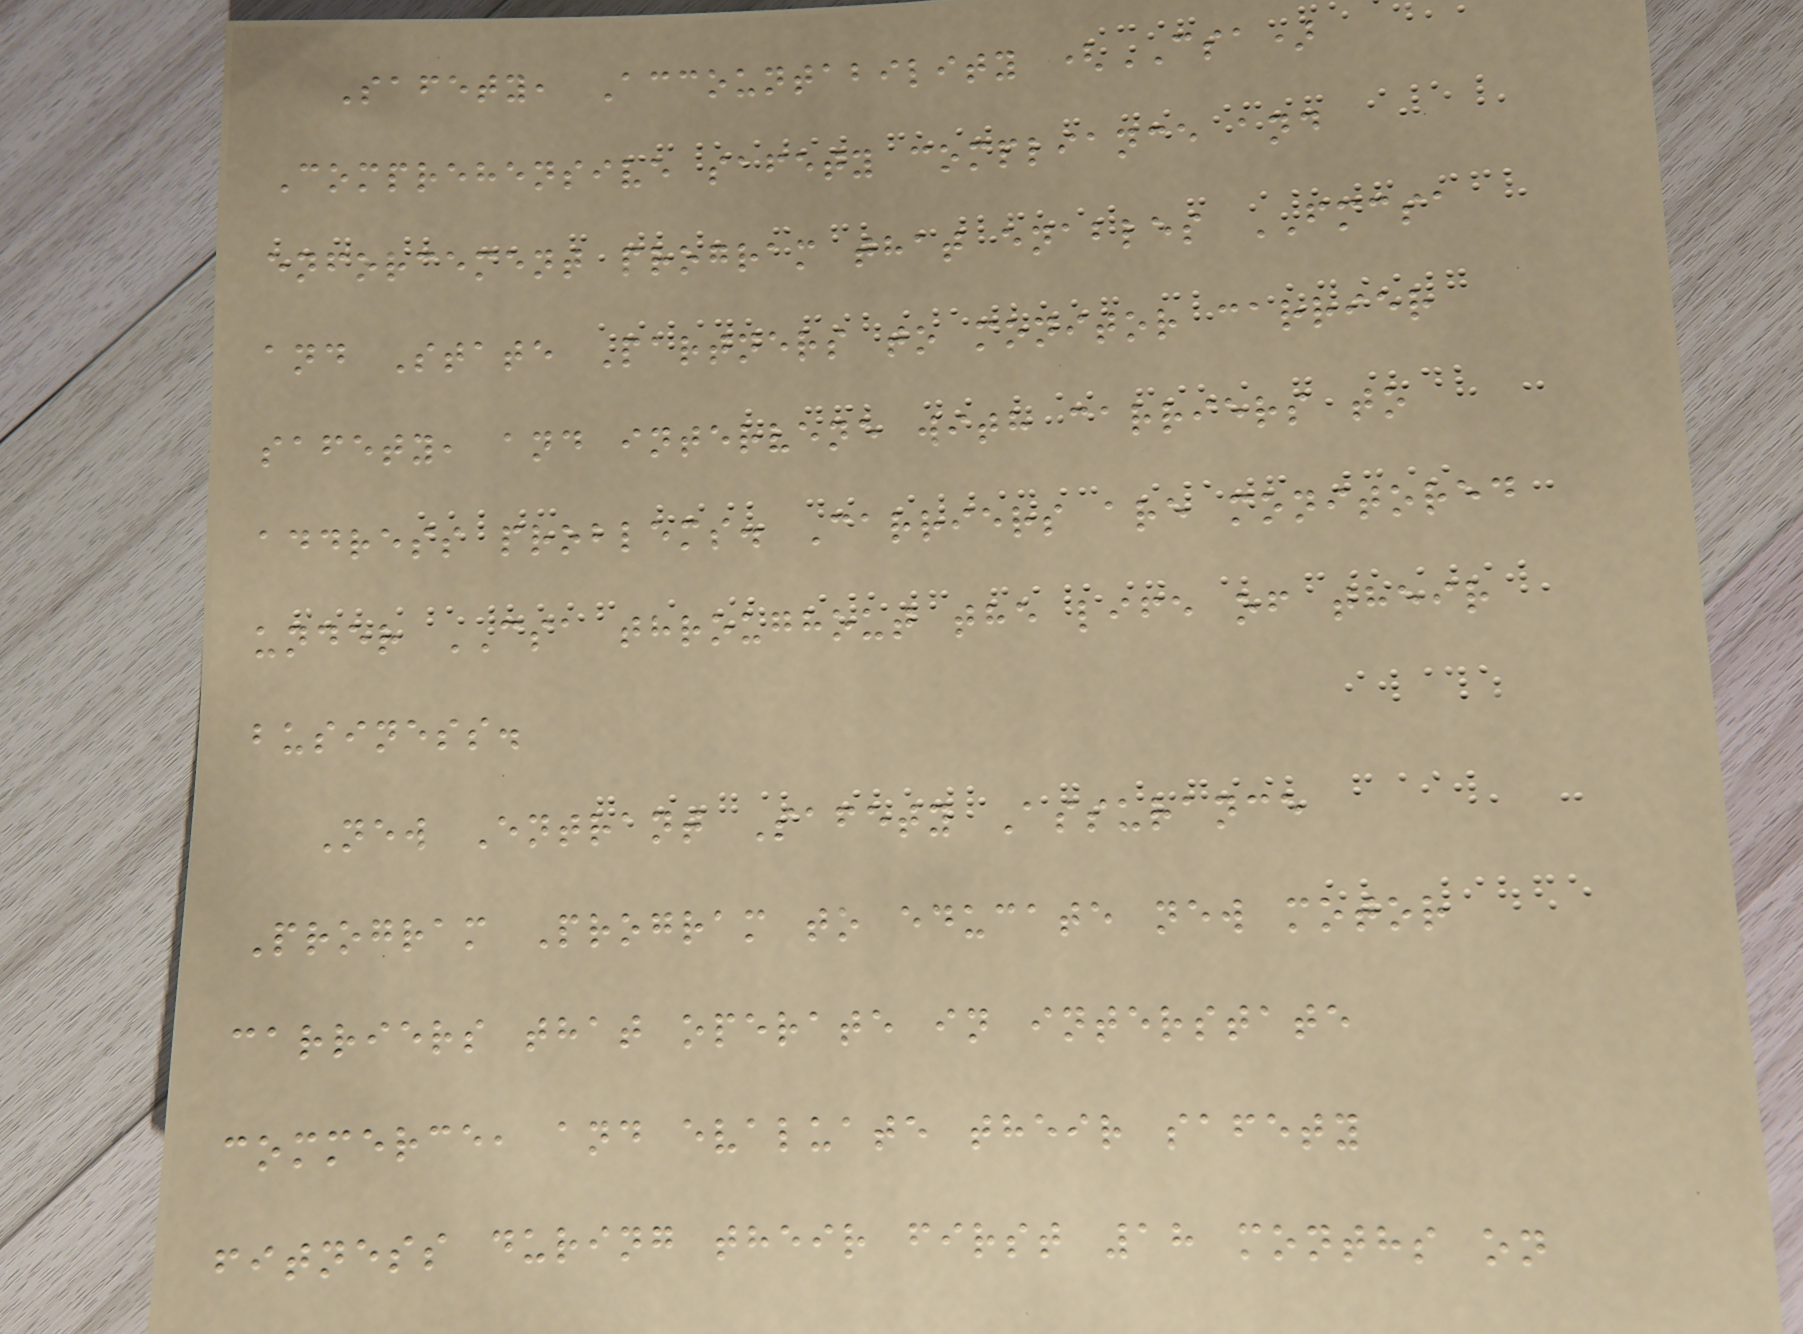Safety, Accountability (CSA)
Comprehensive safety compliance and
enforcement program that enables FMCSA
and State Partners to monitor carrier
safety, and intervene with carriers to
address problems. Carriers are monitored
under CSA throughout the life of their
business.
New Entrant Safety Assurance
Program Program to educate new motor
carriers that operate in interstate
commerce, and evaluate their safety
fitness during their first 18 months on
